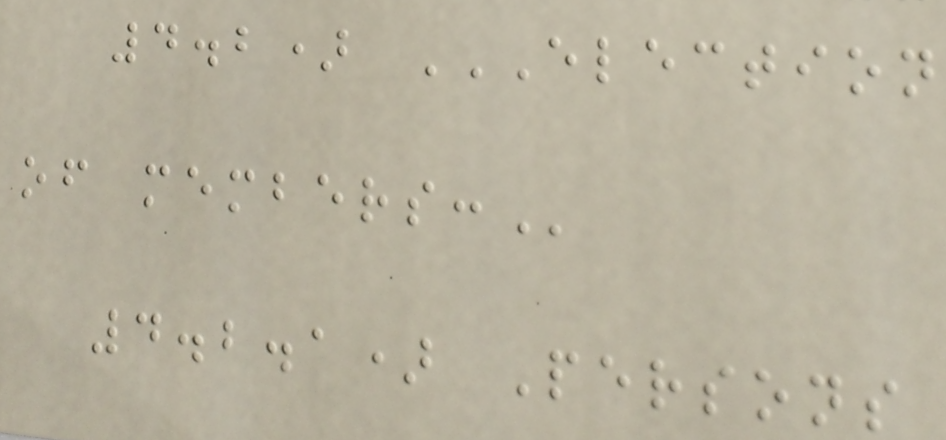4.2) ELECTION
OF MEMBERS:
4.2.1) Persons
